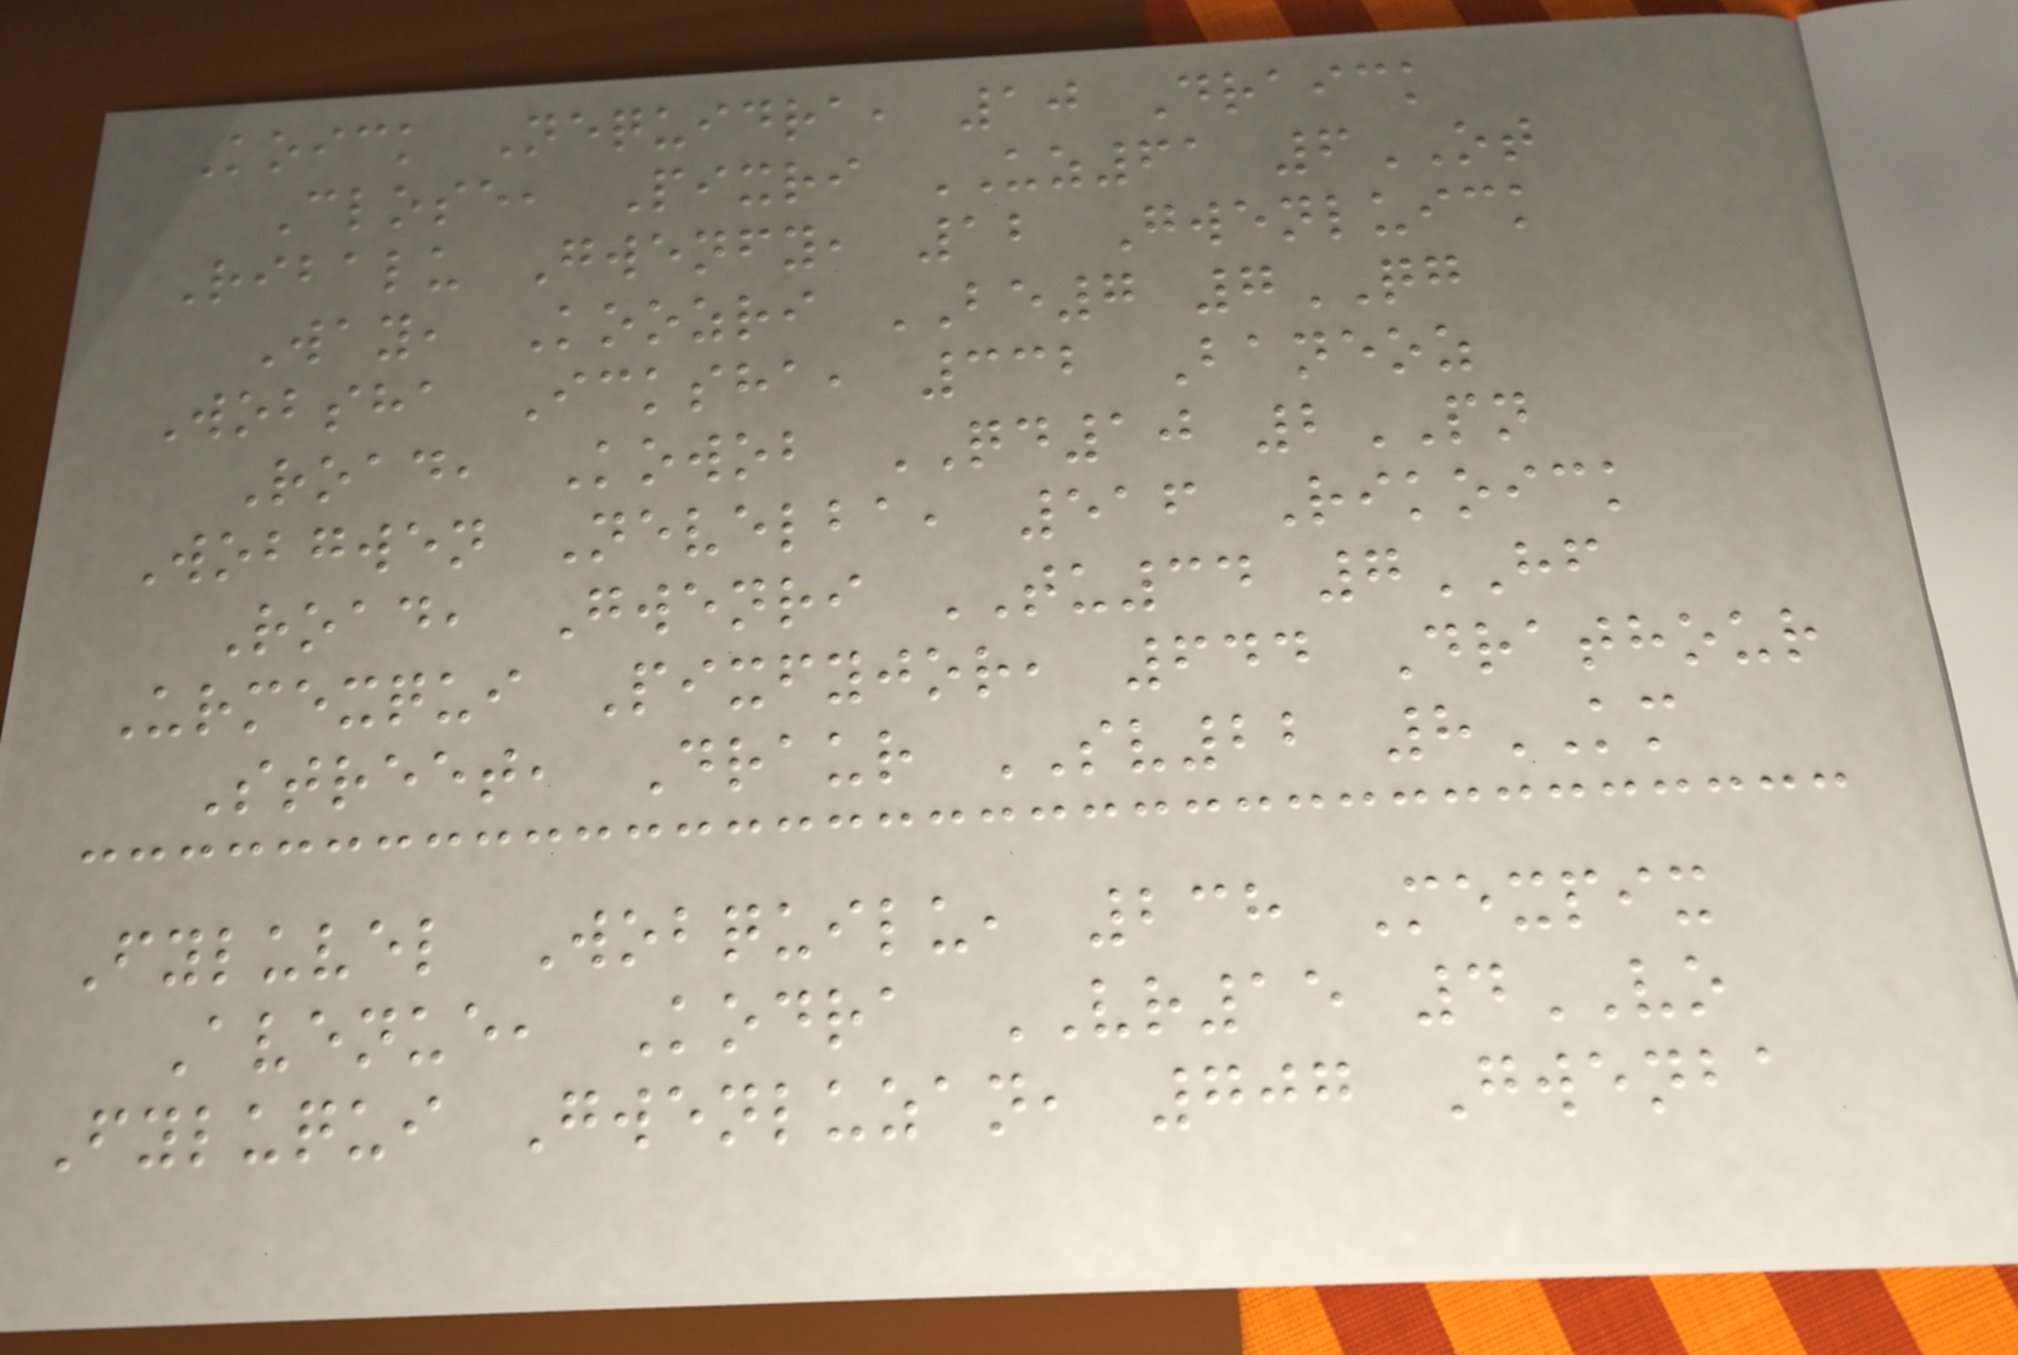Koick Nequidra, 10 Draick
Close, Pixri UZ61 6OT
Ribalu Gwenfy, 12 Gwenluick
Way, Koozri BE7 7QG
Wobsha Icksha, 332 Baneoz
Road, Kowob QD10 2PN
Wobgwen Nevelba, 516 Rikoick
Road, Gwenri TU34 7HF
Urmexqui Pixfyjor, 644 Drathour
Street, Draur SV22 8KM
Fyluvel Wobquilu, 238 Mexpix
Avenue, Kodra VR15 4VO
Fyluqui Gwenluzan, 707 Gwenba
